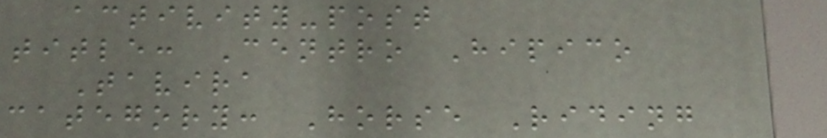activity-post
title: Centro Hipico
Tavira
category: Horse Riding
